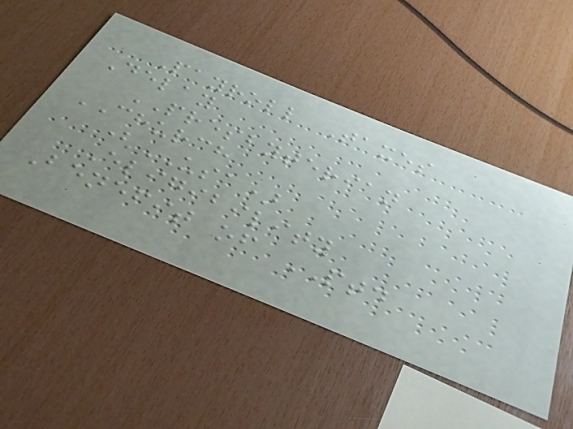Payroll Taxes
Delay
PRESBYTERIAN
CHURCH
(USA)
Eligibility
Benefit of PTD
